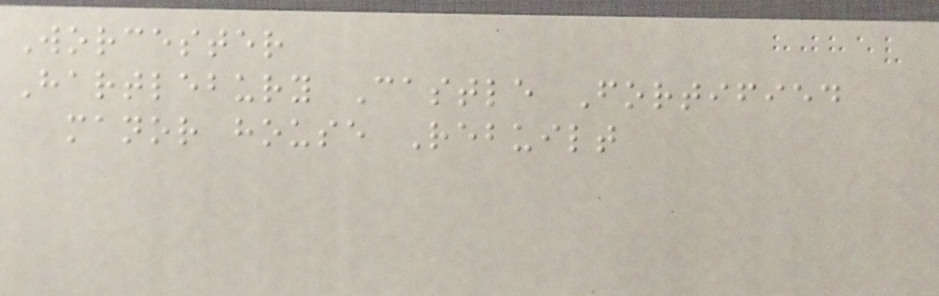Worcester
Hartlebury Castle Fortified
manor house Rebuilt
